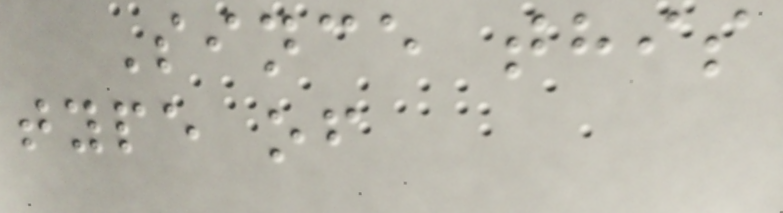Since this
type of
